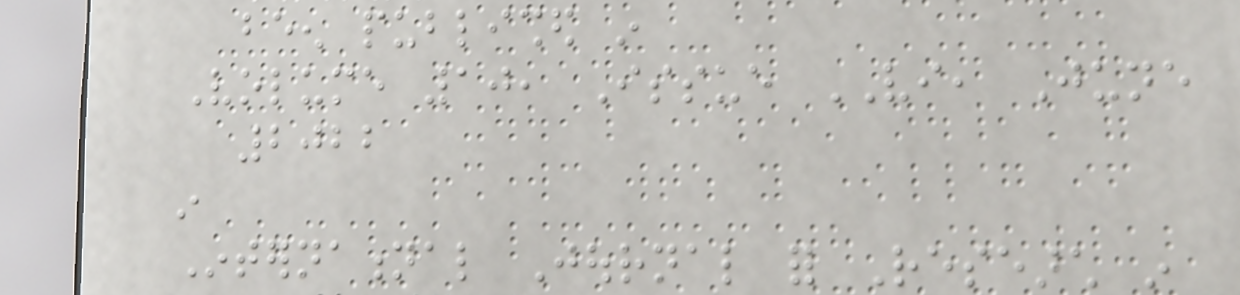been published in
Volume 10, Issue VI, June
2022
in
International Journal for Research in
